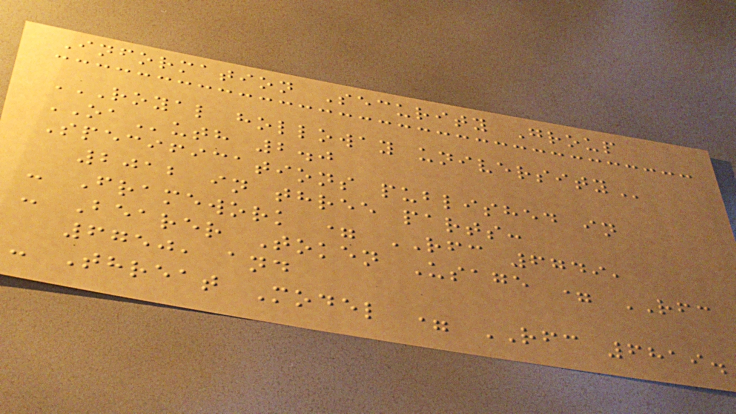Information Security Group
ROYAL HOLLOWAY UNIVERSITY
OAuth 2.0
Specifications published in
2012 in three parts:
- Framework = RFC 6749,
- Bearer Token Usage = RFC
6750, and
- Threat Model = RFC 6819.
